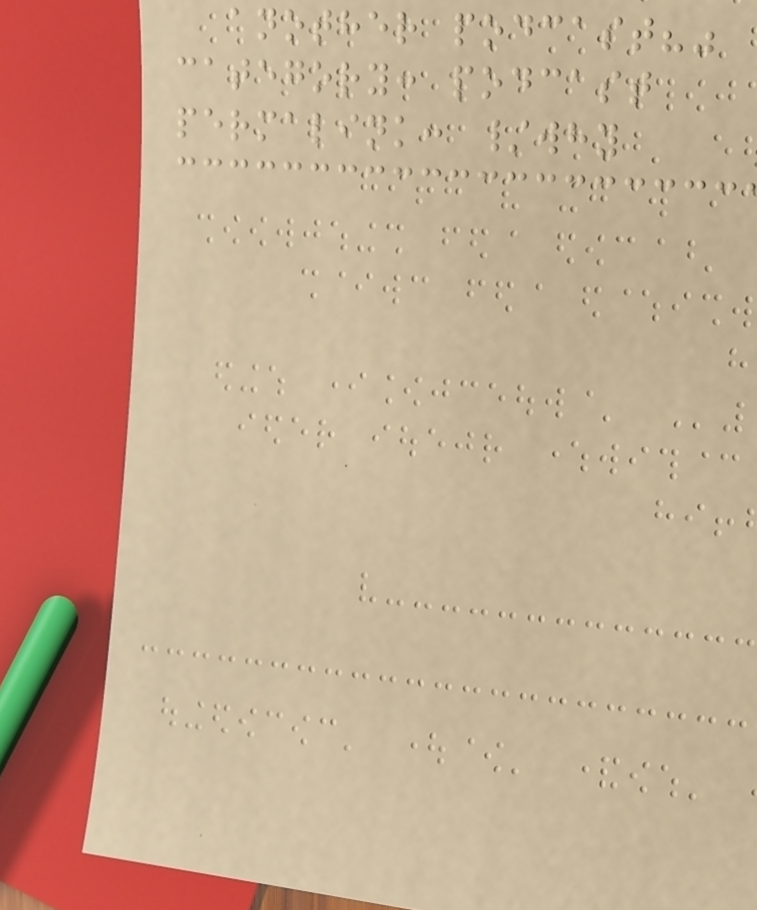another podcast?"
category: podcast
permalink: /why
